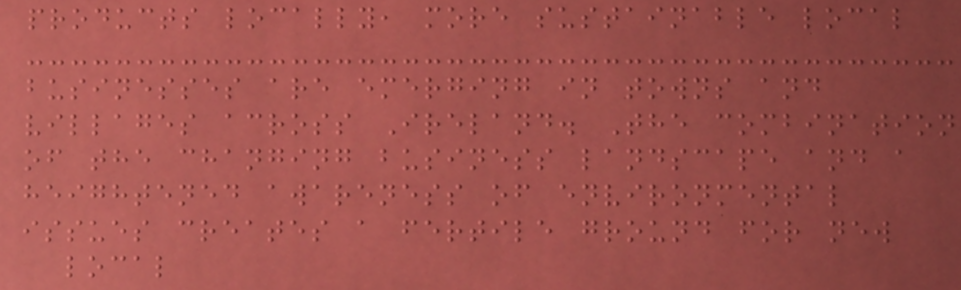products locally, more sustainable local
businesses are emerging in towns and
villages across Ireland. The combination
of the changing business landscape and a
heightened awareness of environmental
issues creates a fertile ground for new
local
